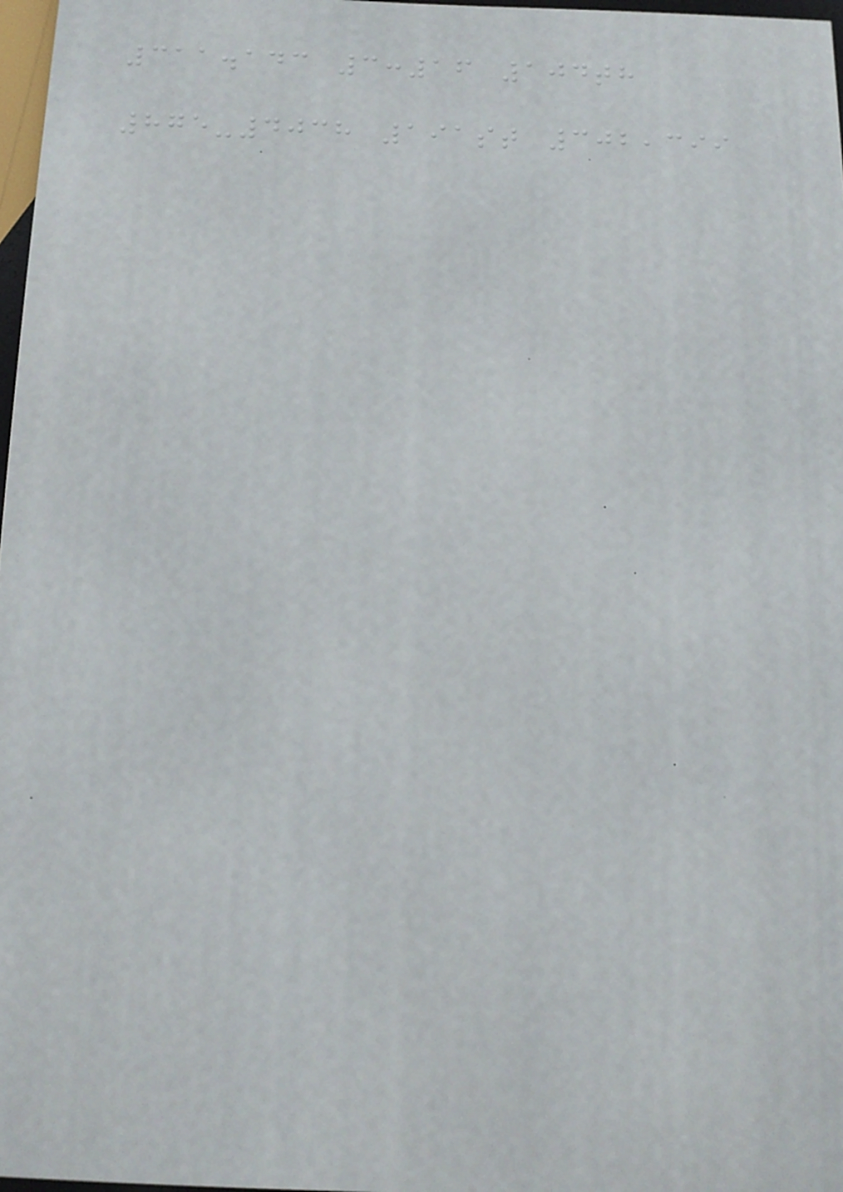311.143 3:16 104th
875-4038 191st 302,399
